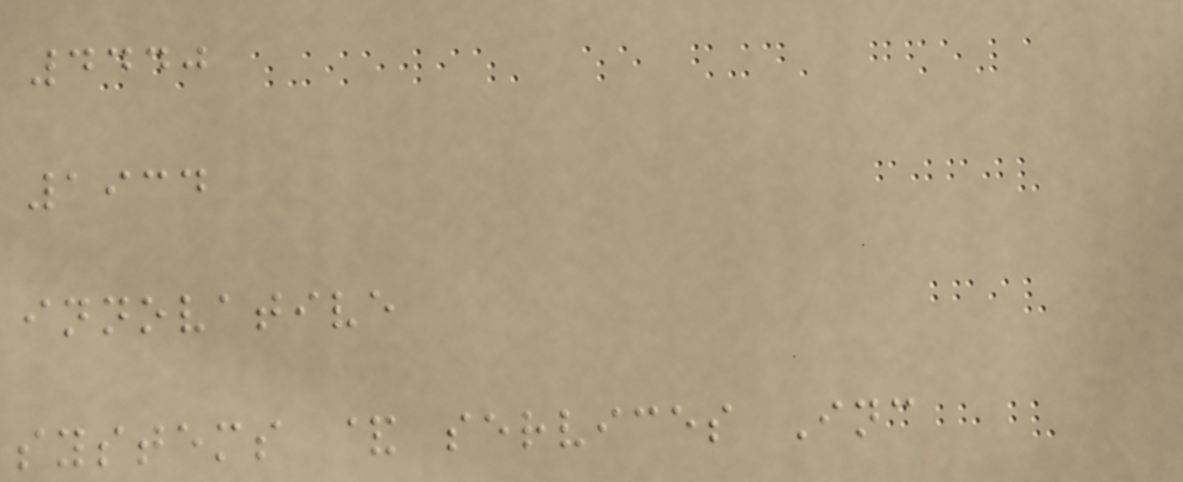4440
1934
innovative
systems & services Inc
